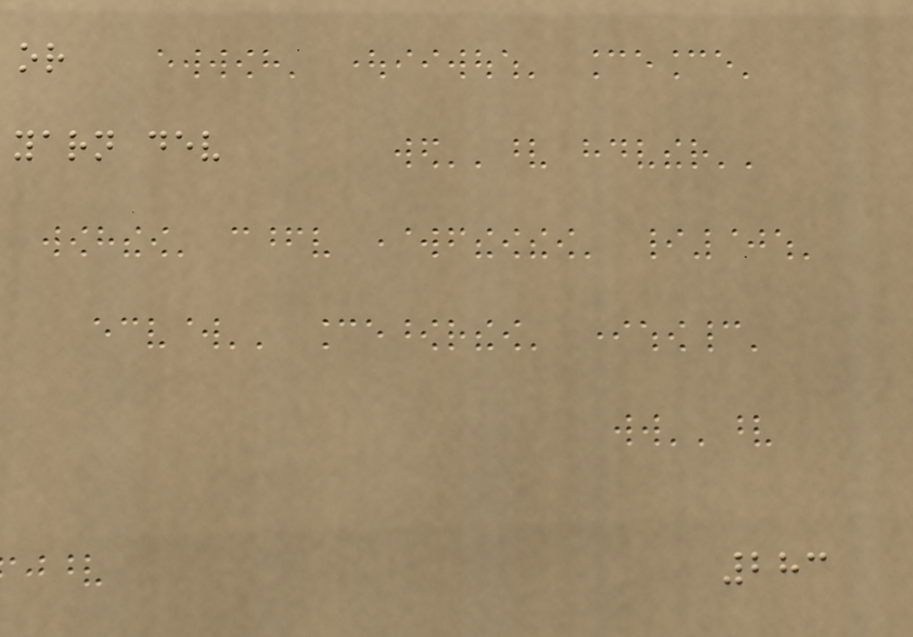or
yarn dev
283
